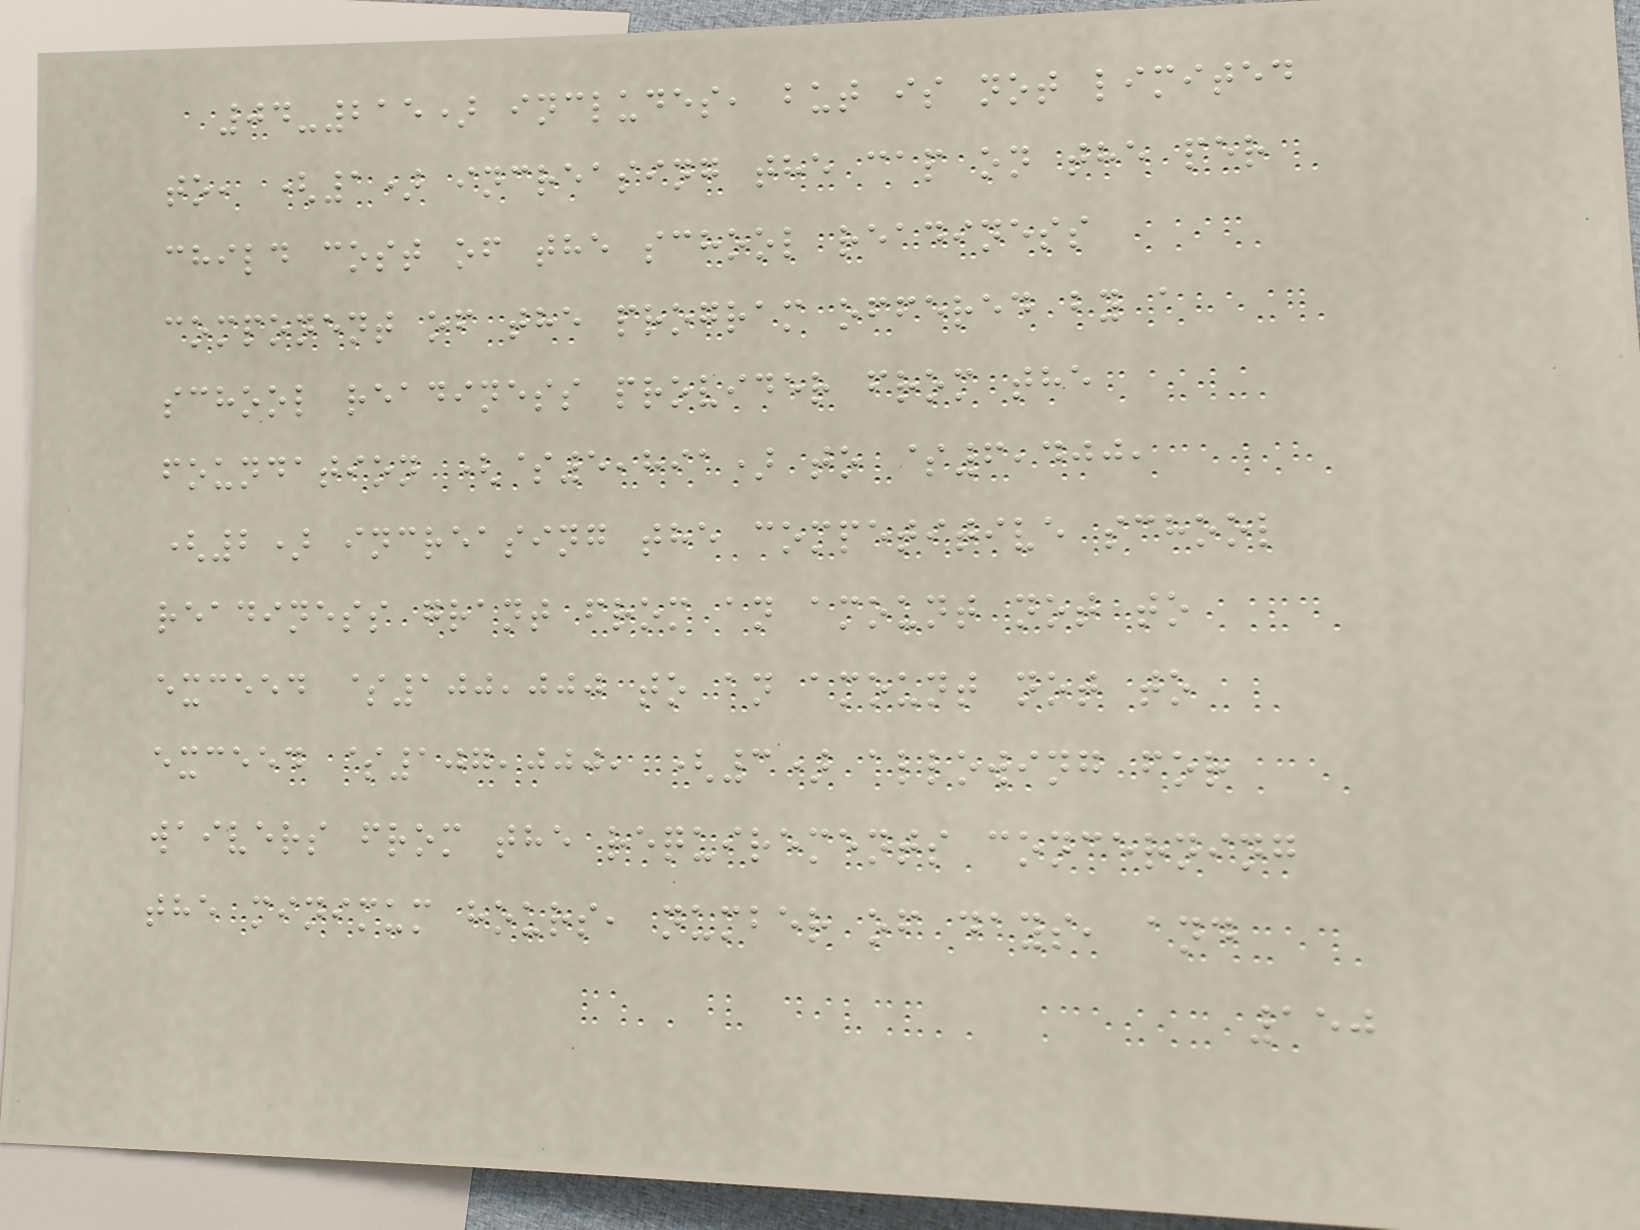04-215) includes, but is not limited
to, (1) increasing the cap on the per
child cost of the school readiness
component of the program offered by a
school readiness provider from the
foundation ($5,891) to $6,400,
(2) increasing the competitive school
readiness grant from an amount not to
exceed $100,000 to an amount not to
exceed $107,000, (3) allowing for
waivers from the requirements concerning
the minimum hours, number of days, and
150
